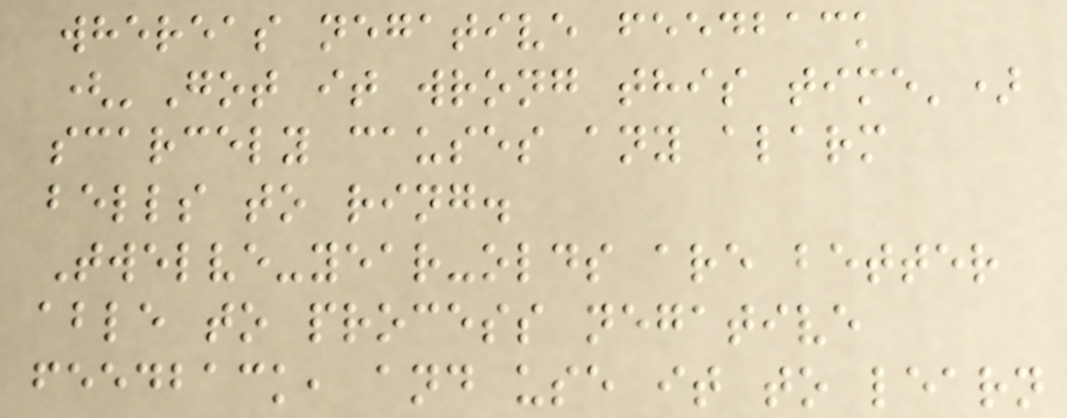whereas negative feedback
('Got it wrong this time')
scarcely causes any alarm
bells to ring.
Twelve-year-olds are better
able to process negative
feedback, and use it to learn
